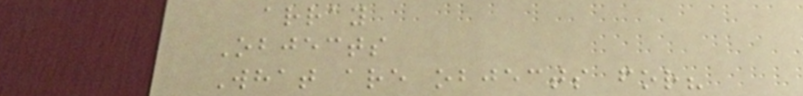array
Objects
What are objects for?
